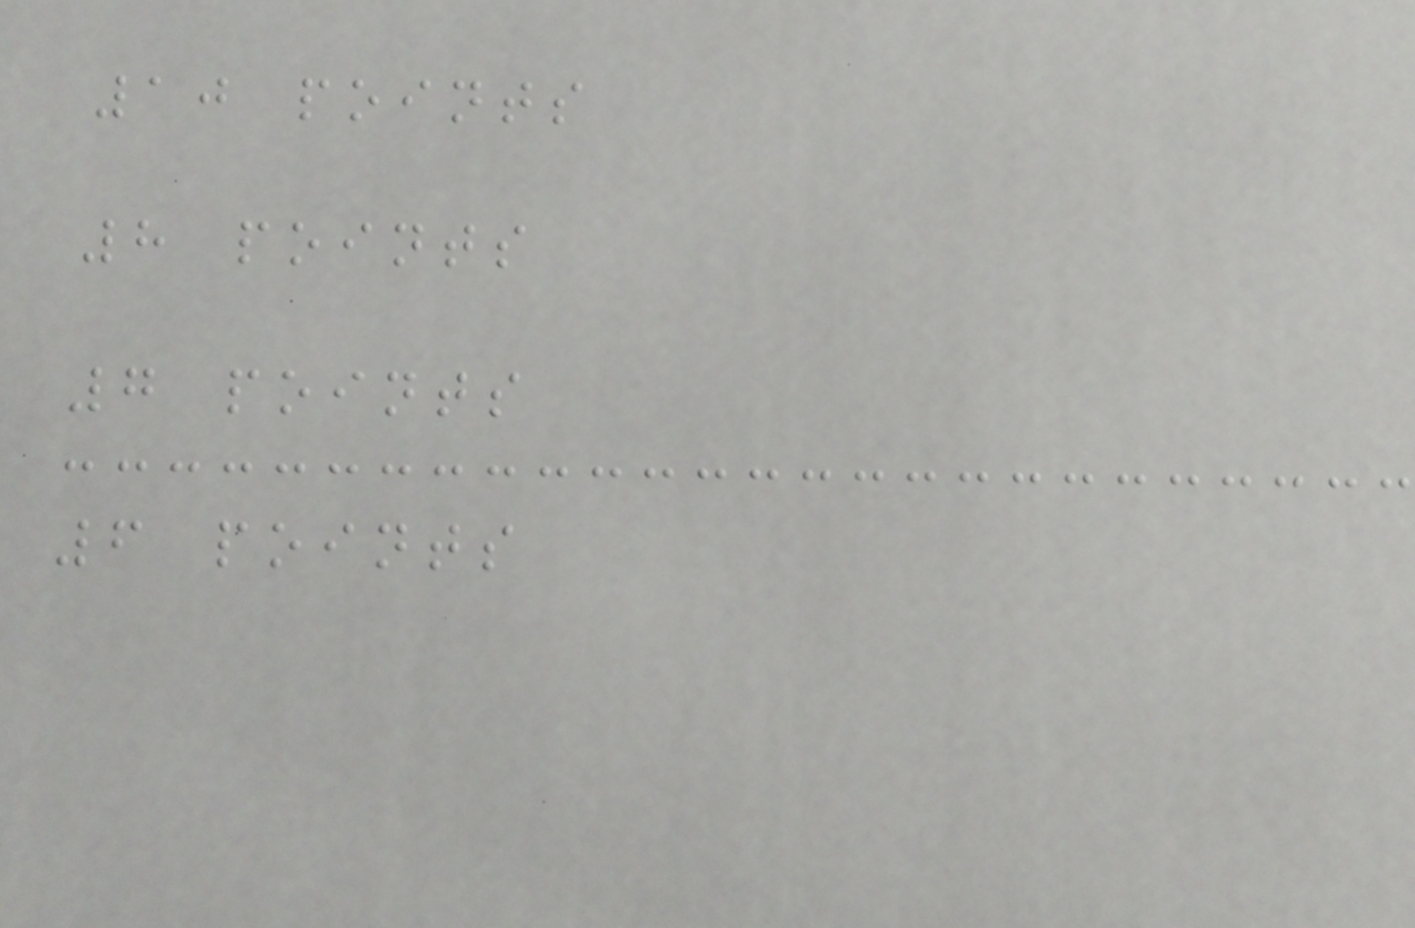10 points
8 points
7 points
6 points
